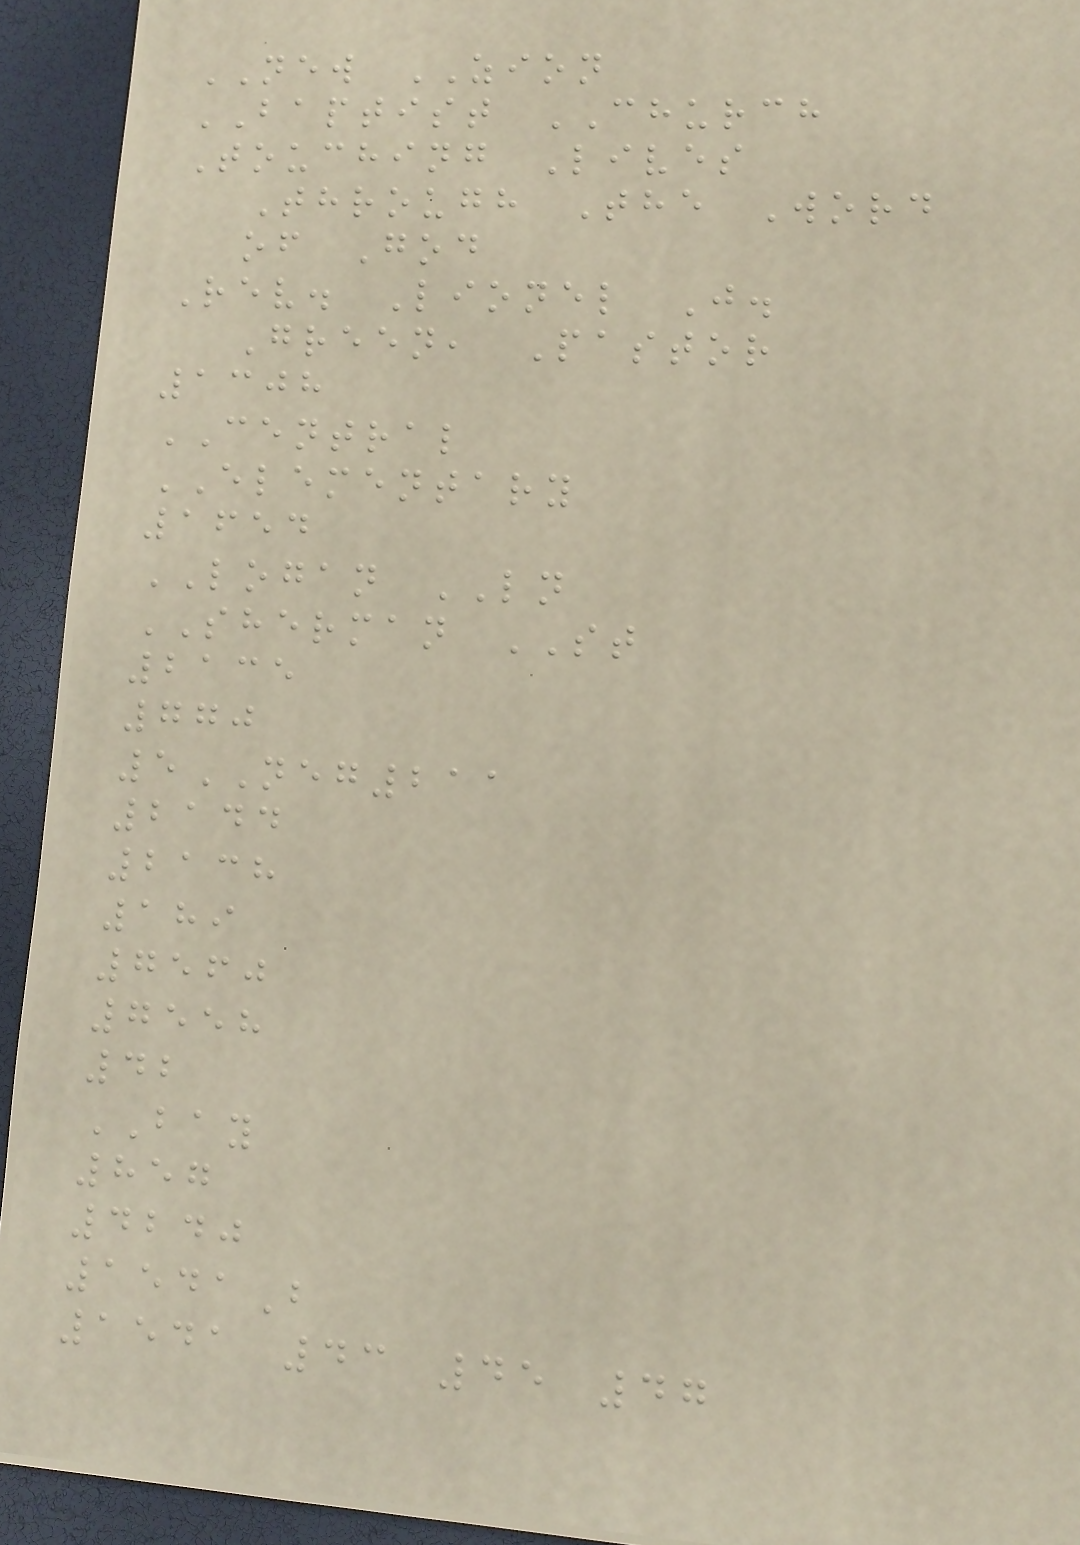NEW ZION
BAPTIST CHURCH
Touching Lives
Through The Word
of God
Rev. Lionel J.
Green, Pastor
1308
CENTRAL
ELEMENTARY
1654
LOGAN LN
SHERMAN ST
2135
770
5NEG211
2144
2138
189
7560
7558
42
BAY
857
4240
1541B
1541 43 45 47
